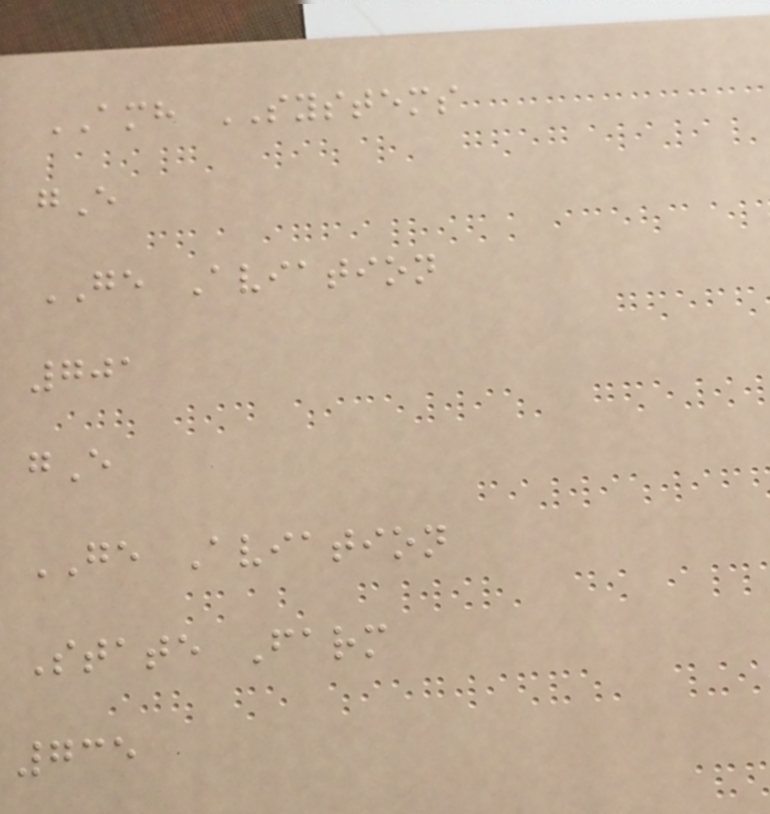AMH SYSTEMS
gE
GE Aviation
701
gE
GE Aviation
State Farm
735
